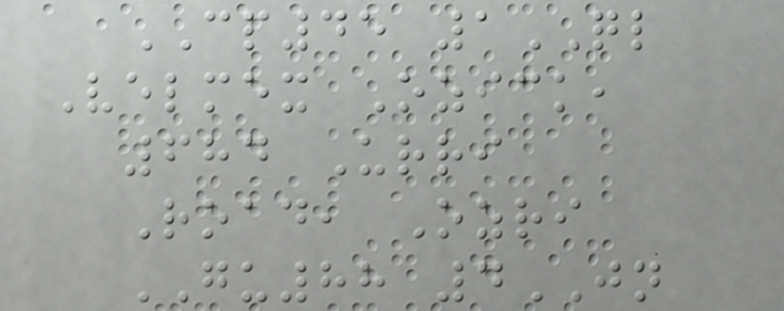CP45 1QL
Velmex Ozick,
684 Urri
Road, Ozri
GU88 4JN
